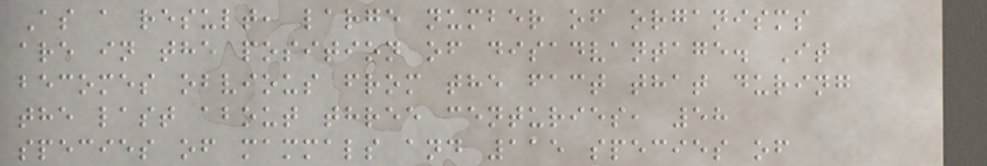As a result, large number of organisms
are in the position of disadvantage. It
becomes obvious from the fact that during
the last about three centuries, 58
species of mammals and 115 species of
